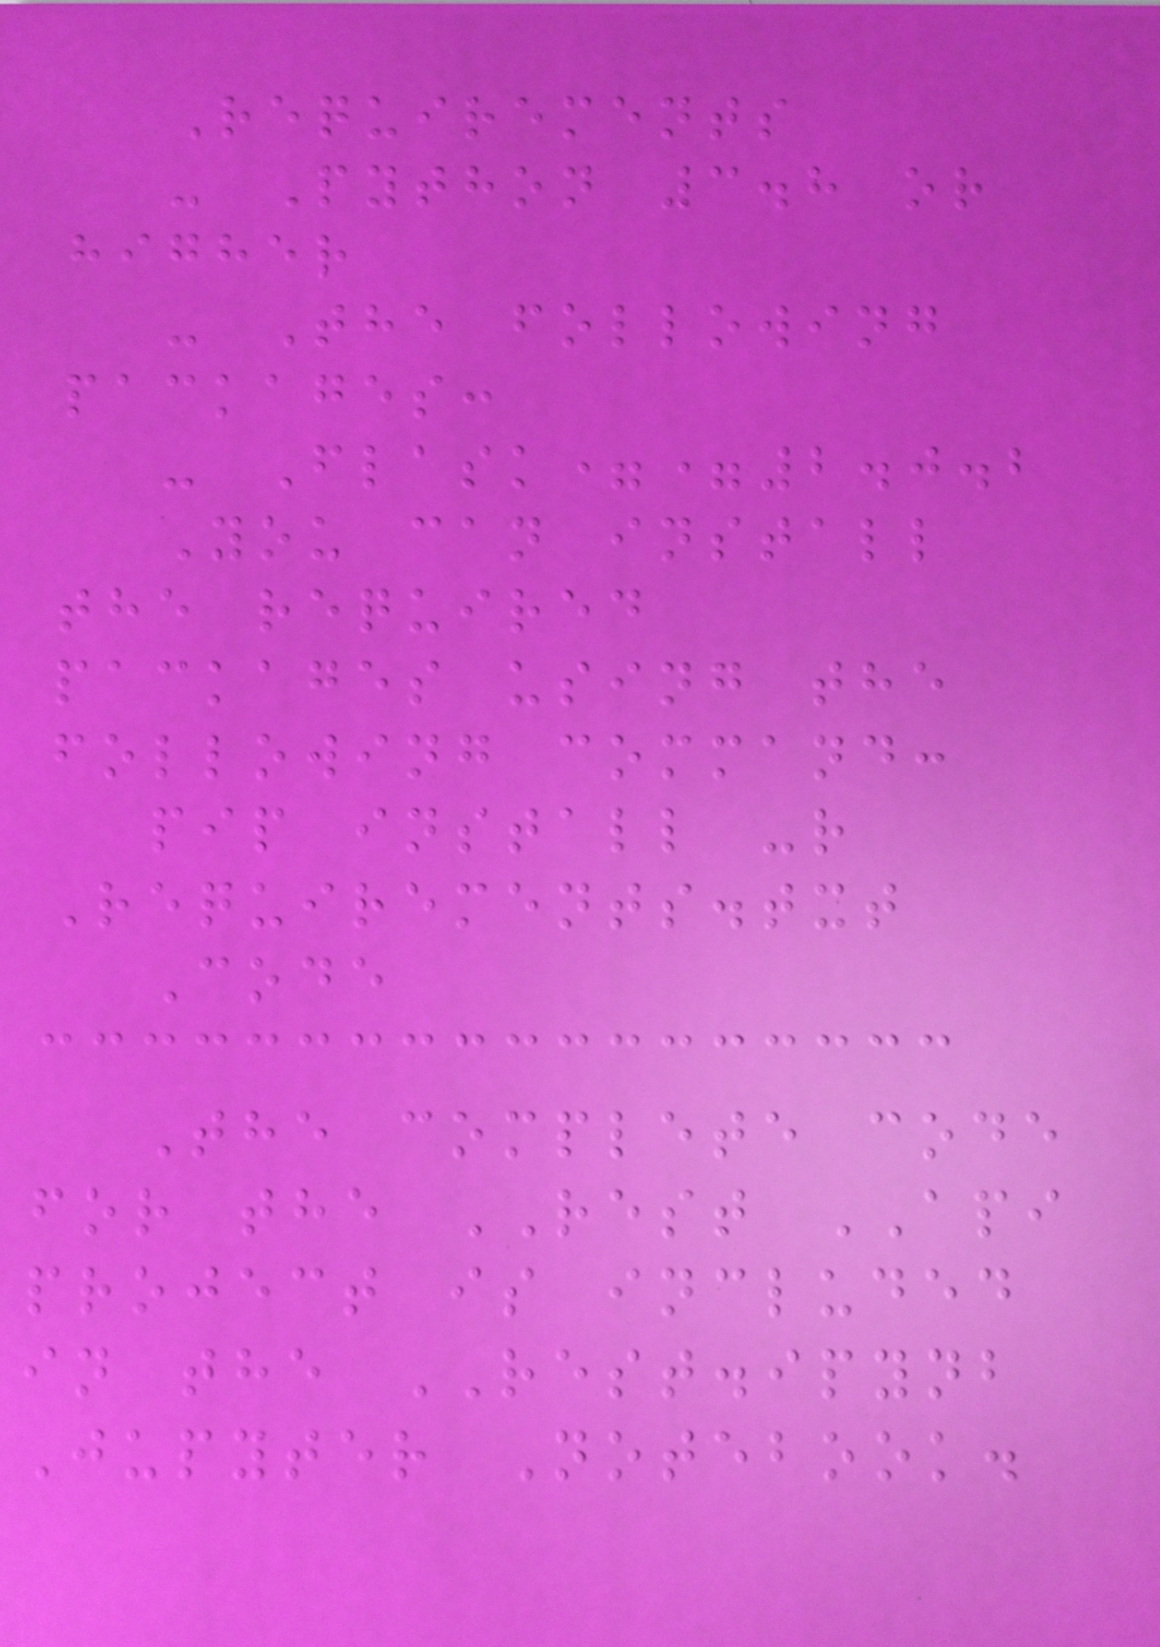Requirements
- Python 3.8 or
higher
- The following
packages:
- Flask==2.0.2
You can install
the required
packages using the
following command:
pip install -r
Requirements.txt
Code
The complete code
for the REST API
project is included
in the REST.ipynb
Jupyter Notebook.
